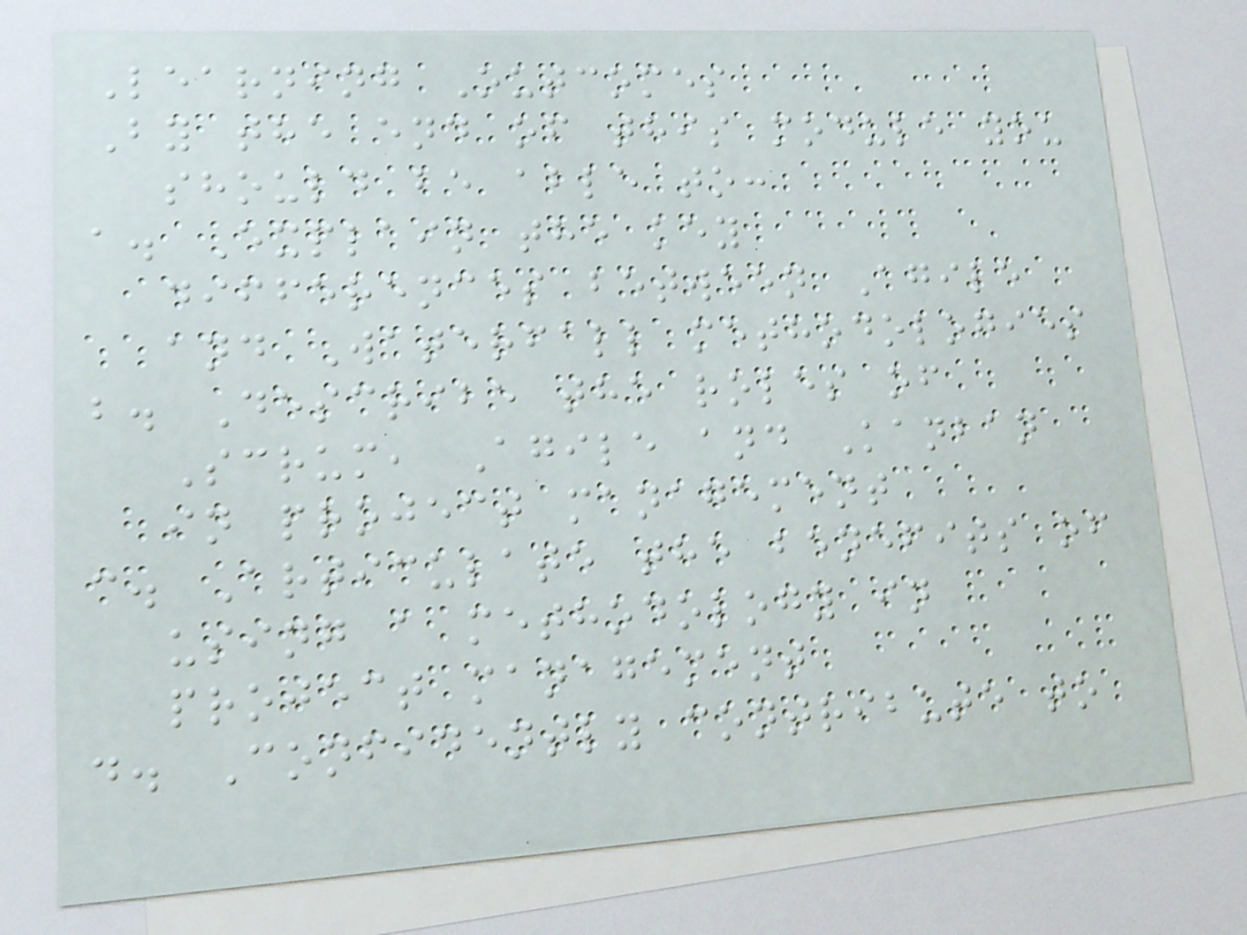Learning Outcomes
By the end of this module you
should be able to:
a. Explain the key
differences between Agile
and Waterfall methodologies
b. Describe the roles of
Scrum, Agile and Kanban
in project management
c. Articulate the benefits of
using a methodology in
project management
d. Confidently contribute to
